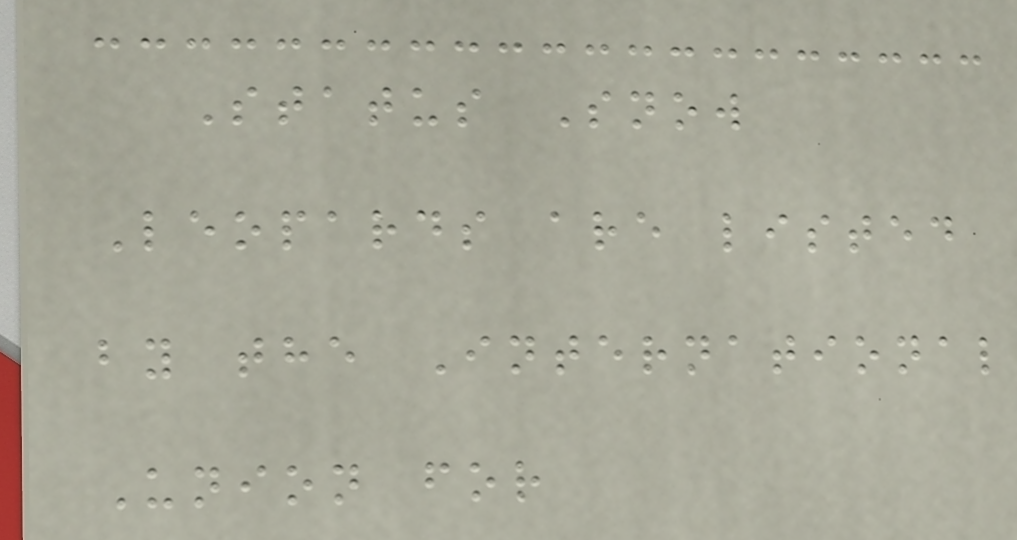Status Snow
Leopards are listed
by the International
Union for
